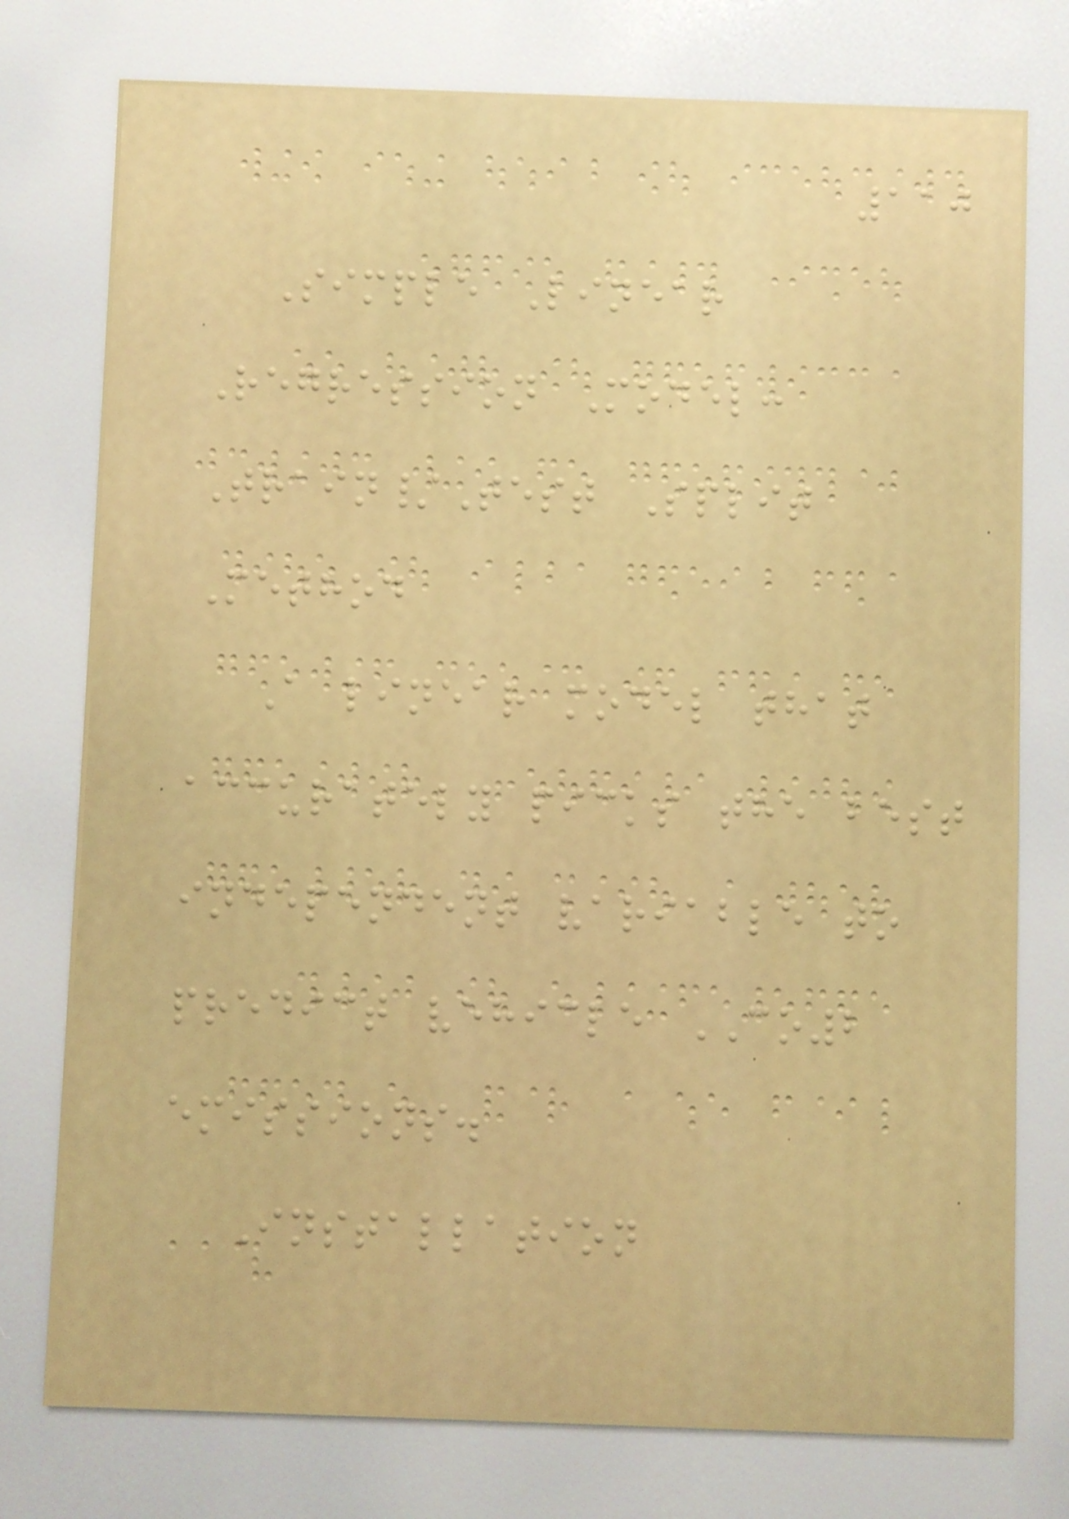110
Simple Linear
Regression Model:
Train/Test Split
Method
A linear model that
accurately picks the best
independent variable to
predict vehicle CO2
emissions.
Installation
